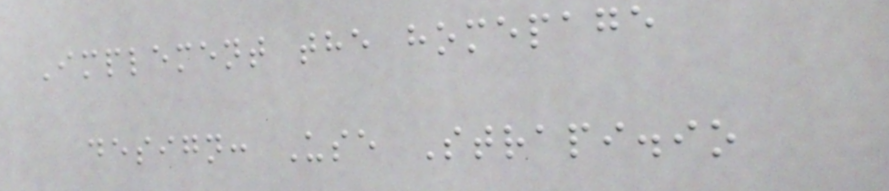Implement the homepage
design: Use Strapi.io
